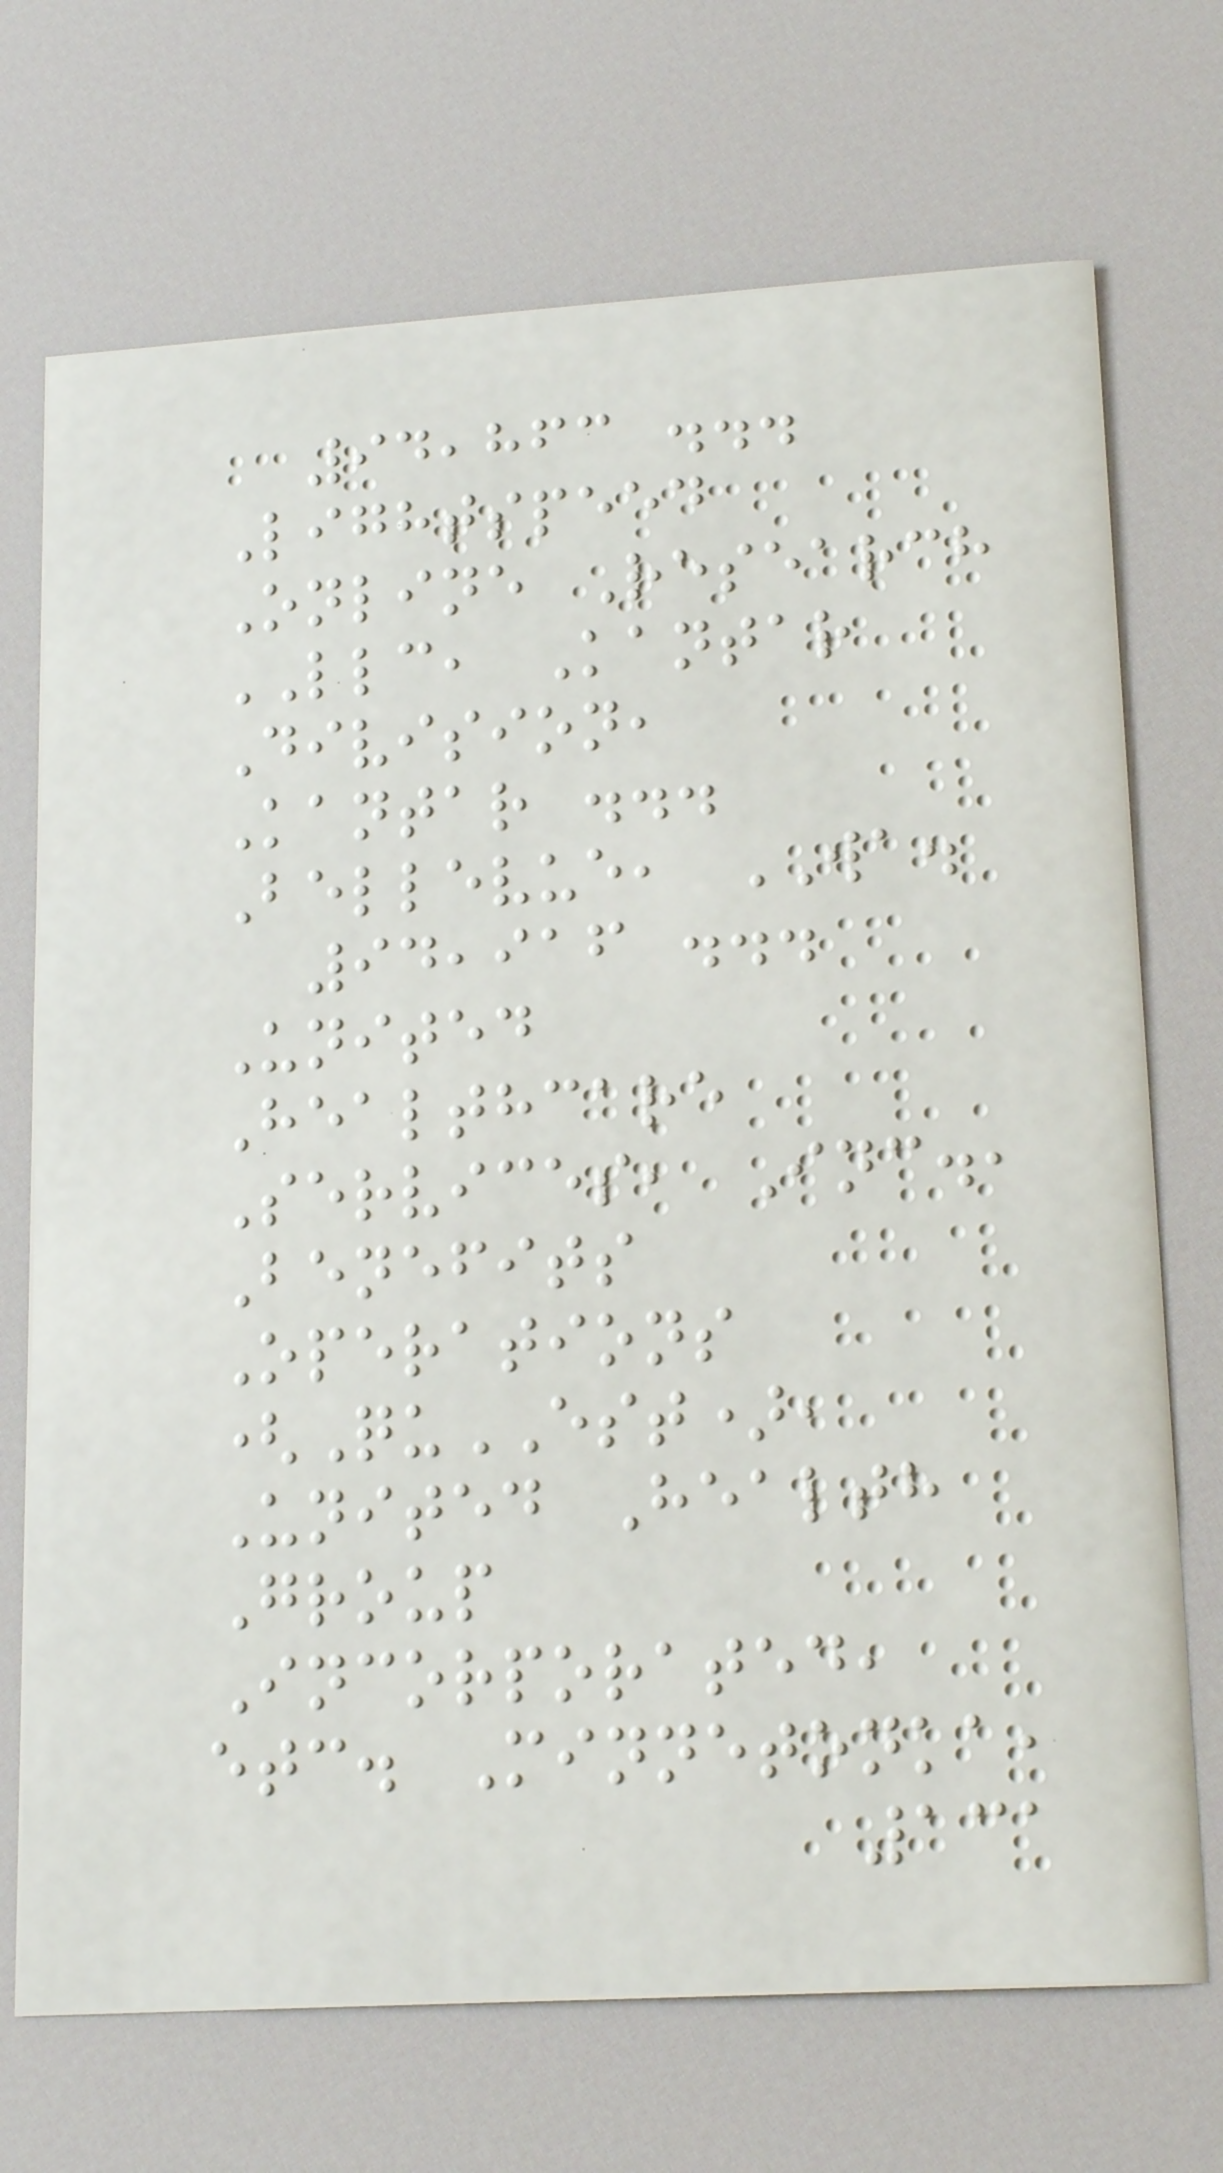94,863 ...
Lightspeed
Online Research
LLC, Kantar
Division,
Kantar ...
Bellevue, WA.
94,916 ...
United
Healthcare
Services, Inc.,
Benefits
Operations
(QuEST),
United Health
Group
Incorporated,
etc. Minnetonka,
131
